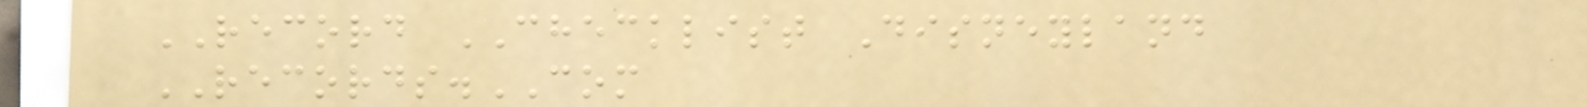RECORD CHECKLIST Disneyland
RECORDS.COM
